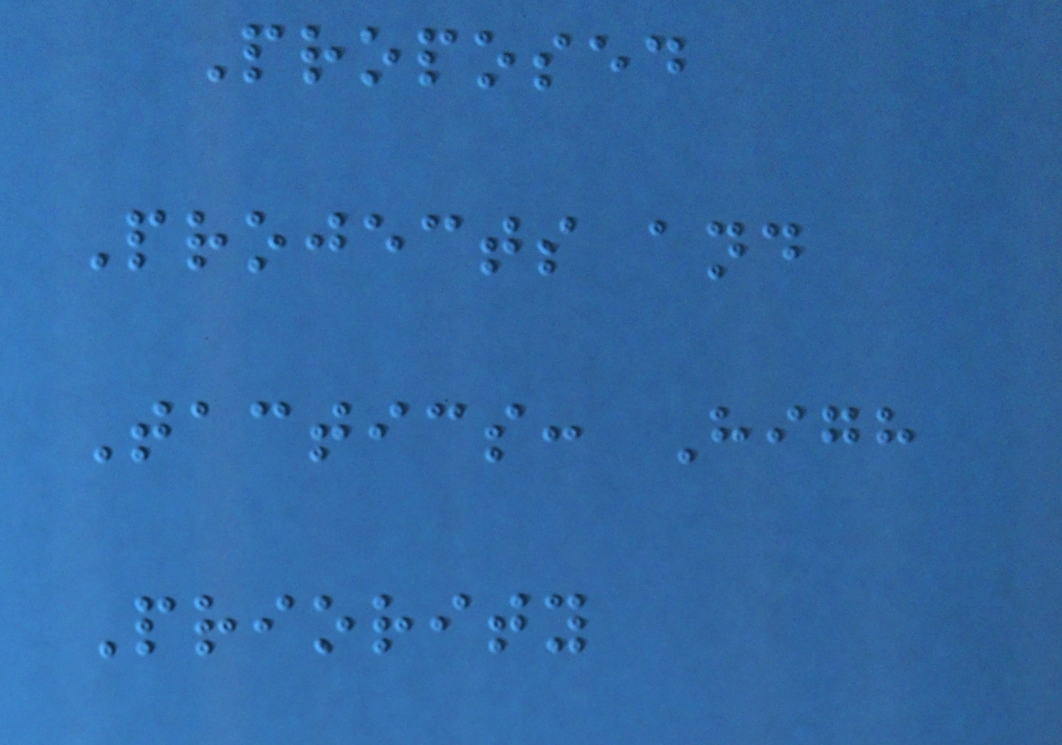Proposed
Projects and
Tactics: High
Priority
